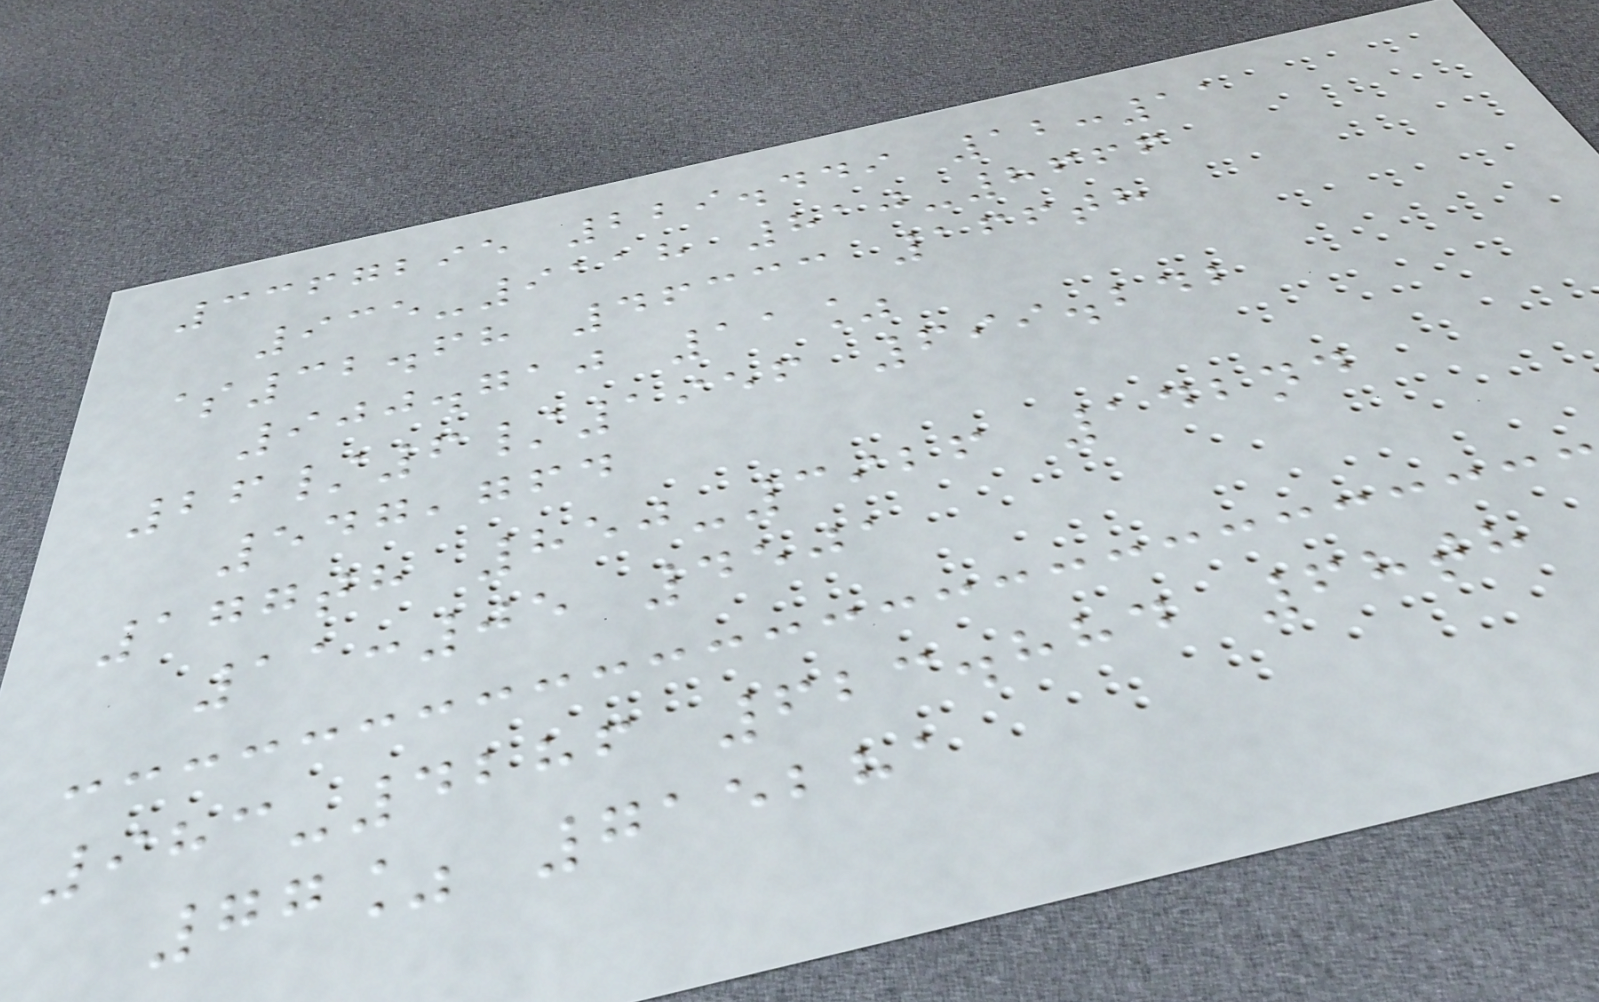3367295 229.449 12:11
935-9118 810-8666
$32.68 46333 166th
900.710 11%
26/6/1956 699.242
547,764
177th 850-3926 142nd
11:05 4501
983-4286 623.884 68th
77% 715281
